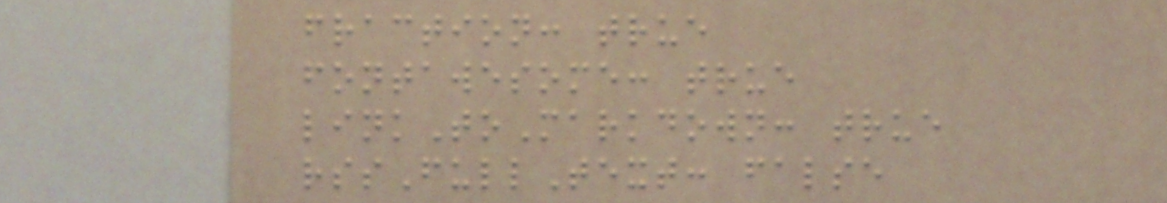fraction: true
fontawesome: true
linkToMarkdown: true
rssFullText: false
